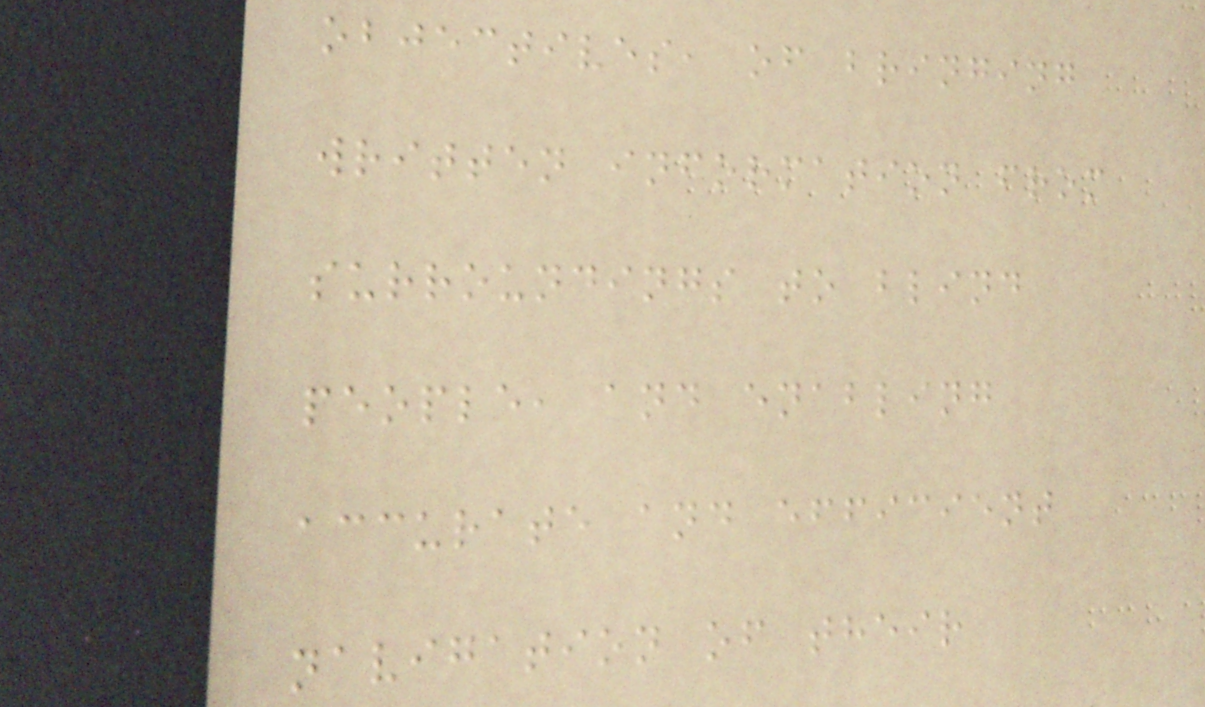objectives, of bringing
written information from
surroundings to blind
people, and enabling
accurate and efficient
navigation of their
